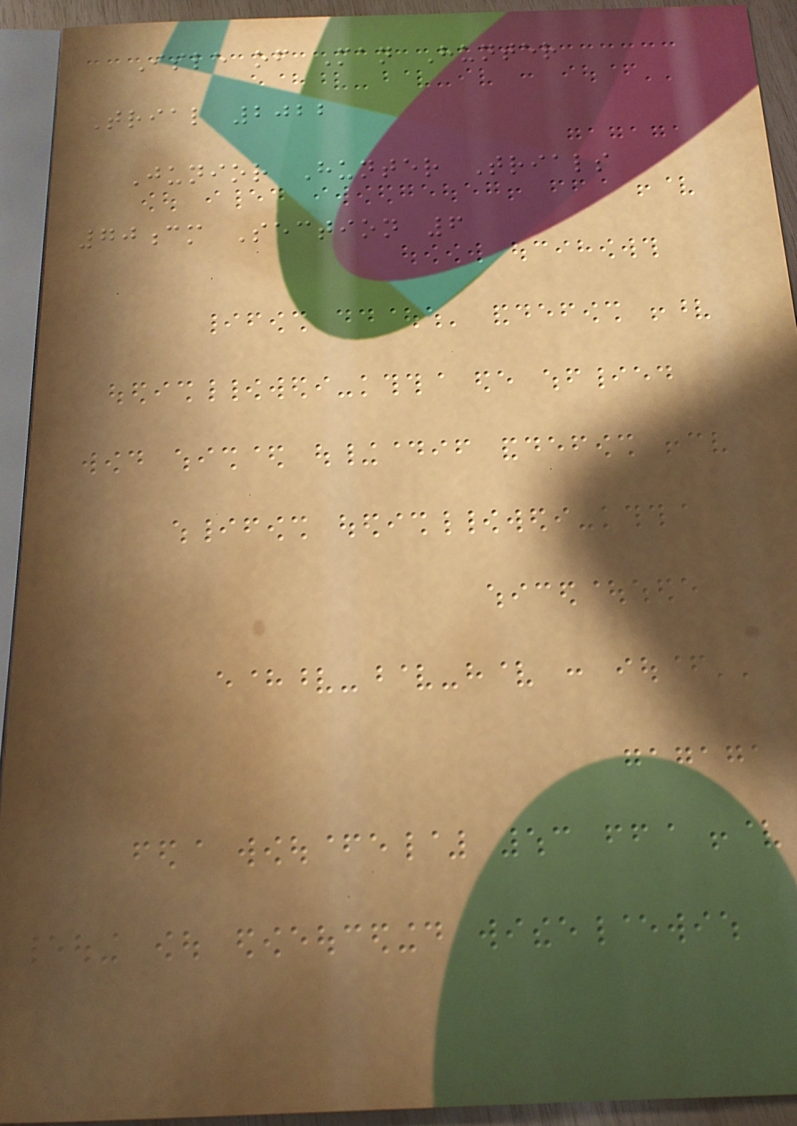Isle of Man Hunter
Trial 2022
Junior Hunter Trials
70cm Section 6
